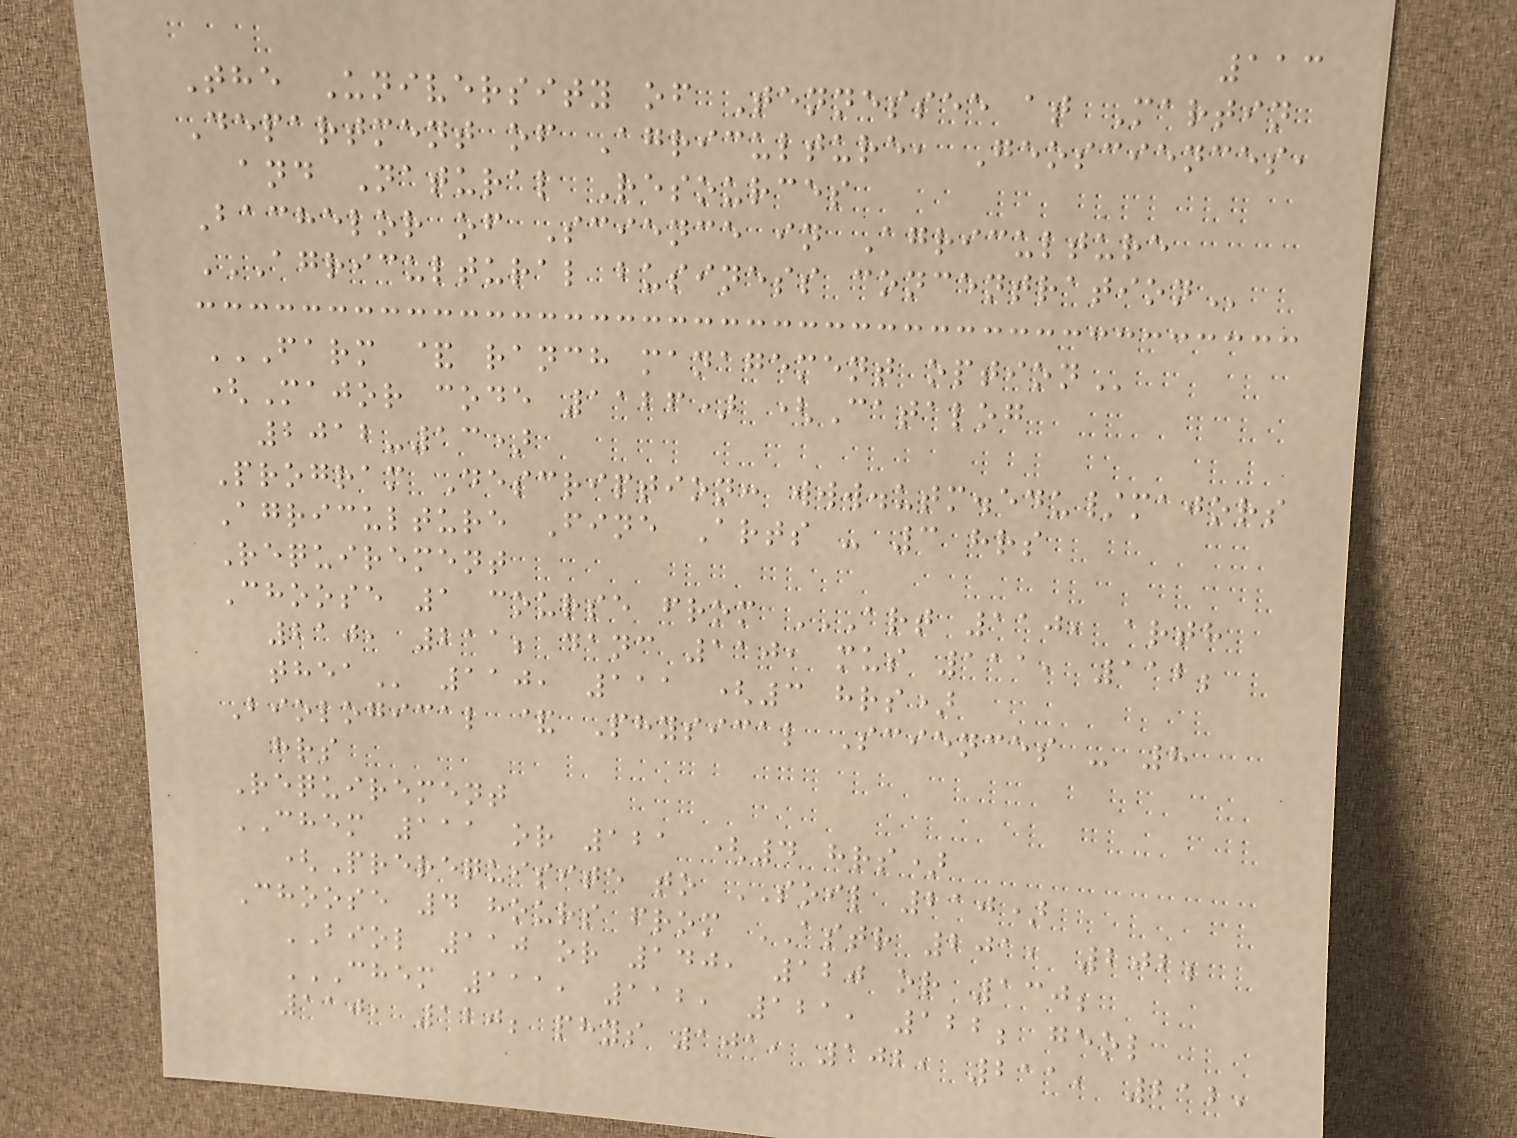113
The University of Tennessee at Martin
Department of Agriculture, Geosciences,
and Natural Resources
Bachelor of Science in Agriculture
AGRICULTURAL BUSINESS CONCENTRATION
FARM & RANCH MANAGEMENT OPTION
(Major code 1126) (Catalog
2012-13)
Program Description: www.utm.edu/majors
Agriculture Fine Arts - 3 hrs
Requirement
Choose 1 course from ART 110, ARTH
210, 211; DANC 110, MUS 111, 112;
THEA 110, 111 (3 hrs)
Biological & Physical Sciences - 8
hrs
Requirement
CHEM 111 or 121 (4 hrs)
(Prerequisite to SOIL 210)
Choose 4 hours from ASTR 201, 202;
BIOL 110 or 140, 120 or 130;
CHEM 111, 112, 121, 122; GEOL
110, 120; PHYS 101, 102, 211, 212,
